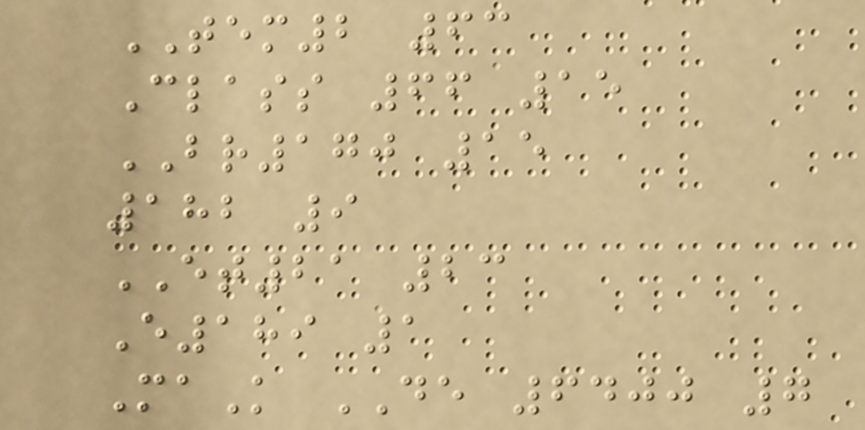TEM2 63
Class 66 15
BR170 15
182 9
ET21 23
E189 1
MaK DE 6400 7
